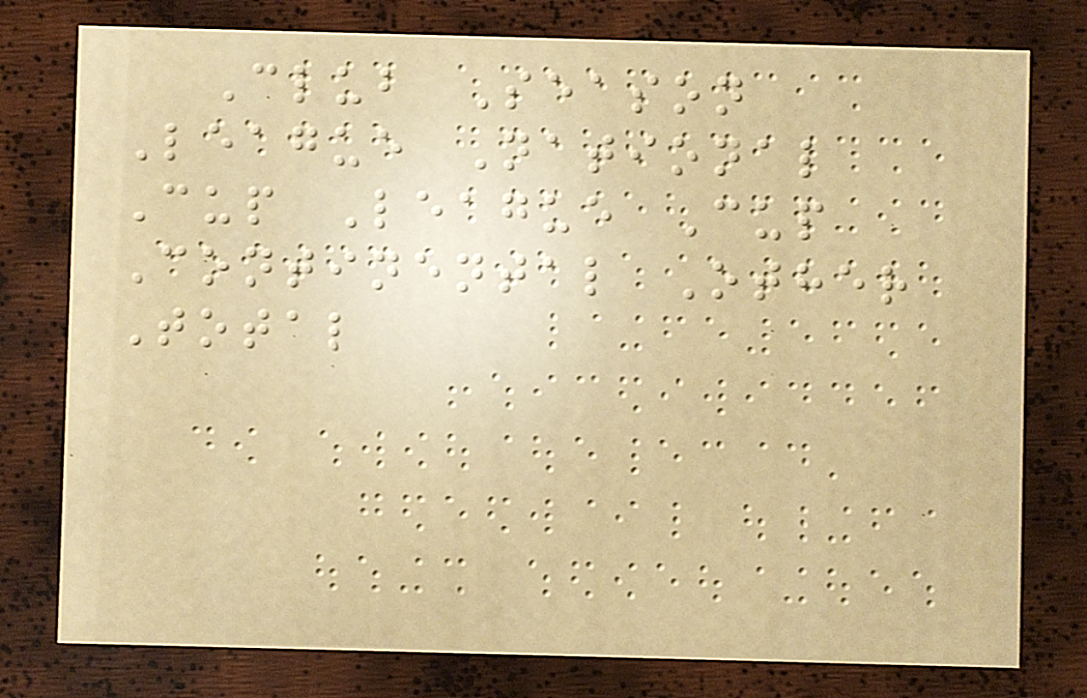Club Season
League National
Cup League Cup
Continental Other
Total
